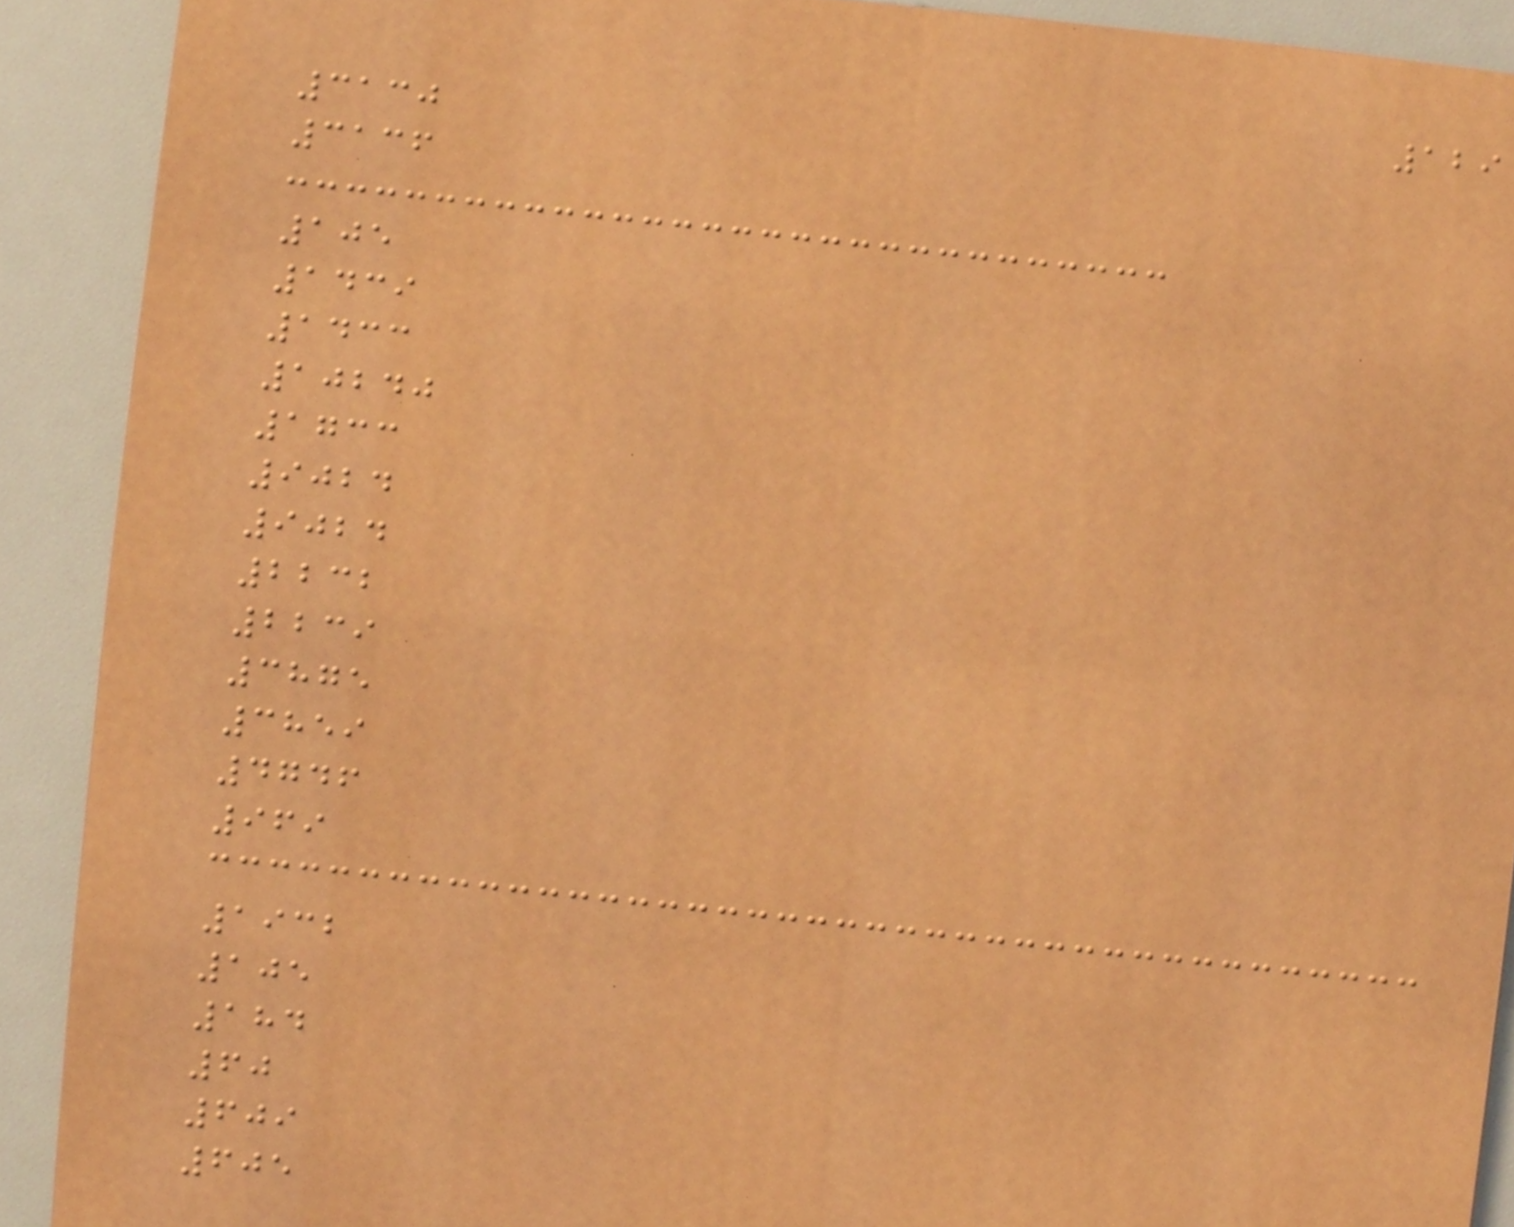129
3130
3136
105
1439
1433
10240
1733
9024
9024
2232
2239
3875
3859
4746
969
1932
105
184
60
609
605
